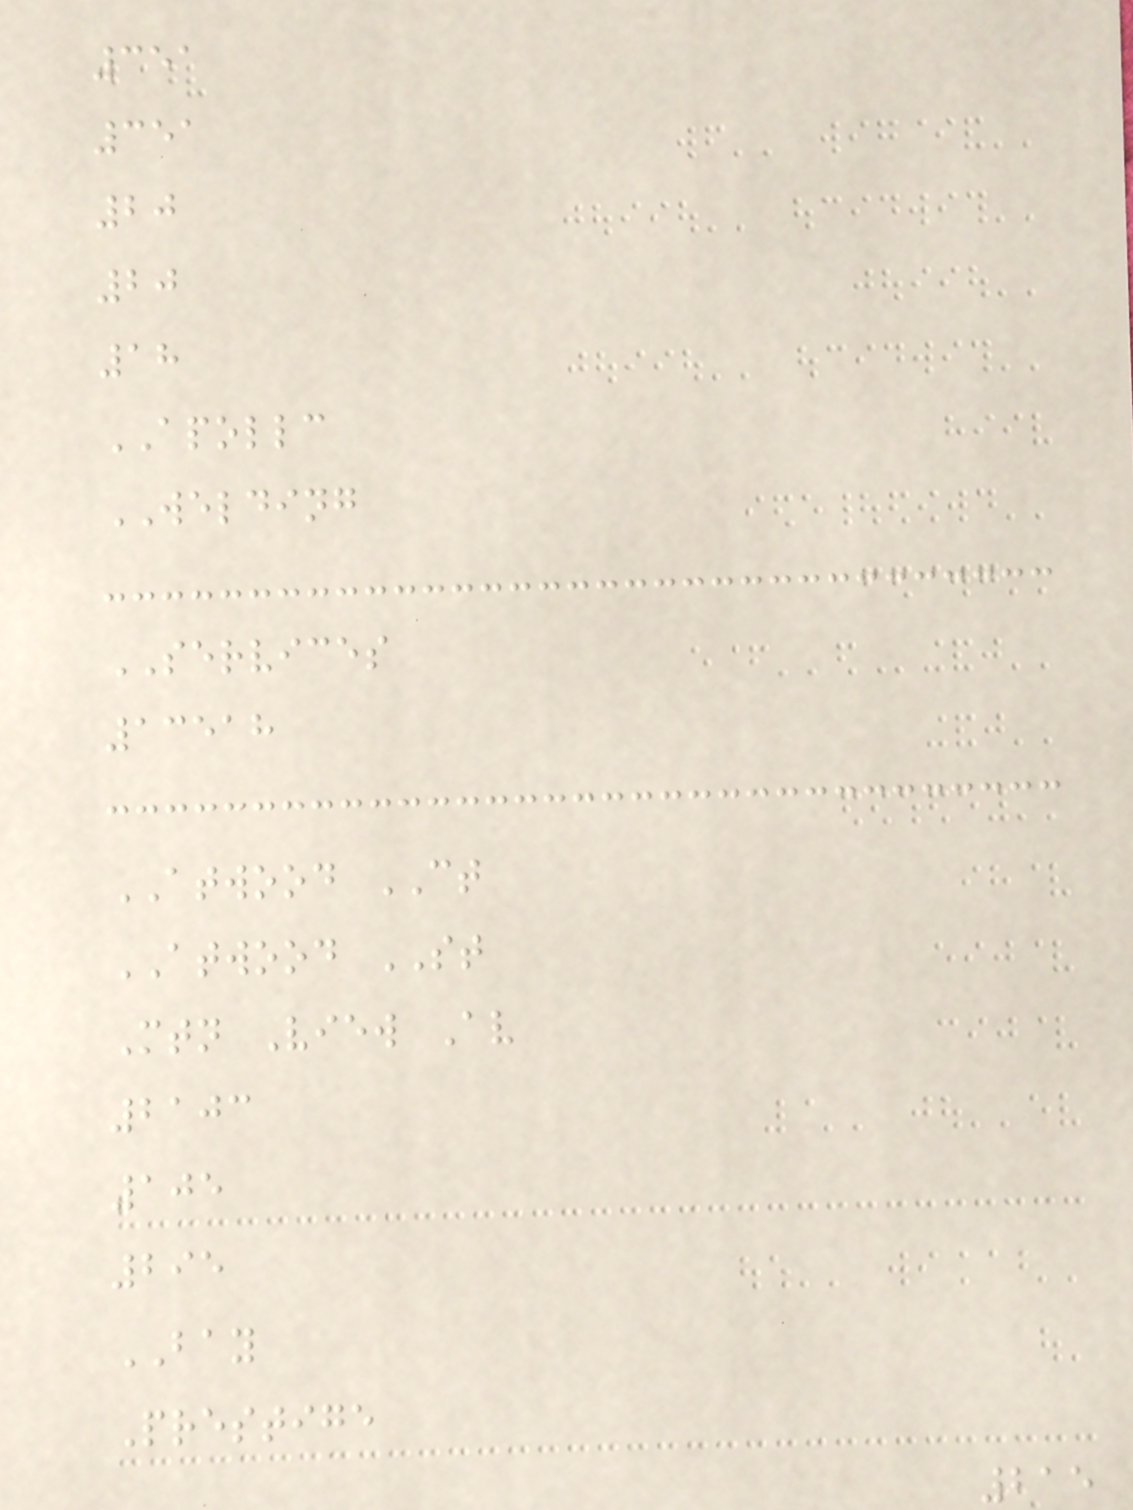351
351
20
20
18
APOLLC
WELDING
SERVICES
13518
ATWOOD CT
ATWOOD ST
Mtn View Av
2103
105
295
BAY
Prestige
215
